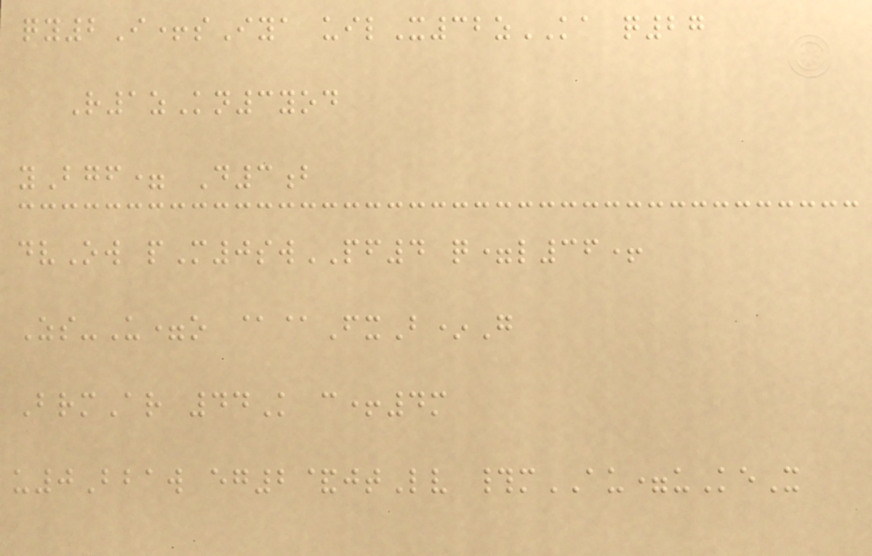qy2I+sIya uilX32zKA q27
R1zKn3yod
yBgf= D3b
dvOw pM0swPF4 q=l36+
Zs-U=o @@FxB*G
BrmAr 44K c+4m
u0Bbaw eg2&jtLv #mAU=uKeX
